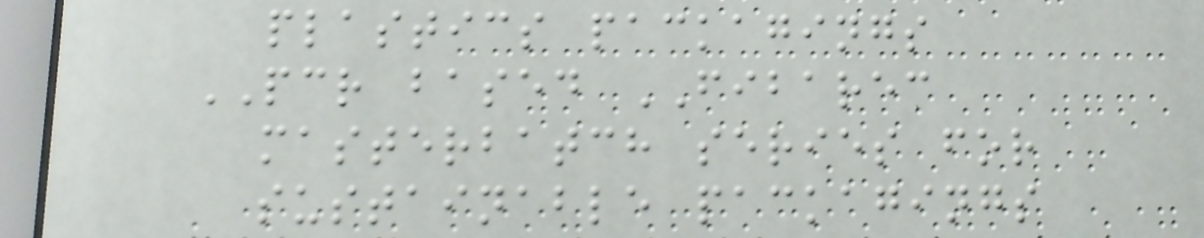plastics packagings
PCR based FIBAREC
masterbatch series for
sustainable packagings
